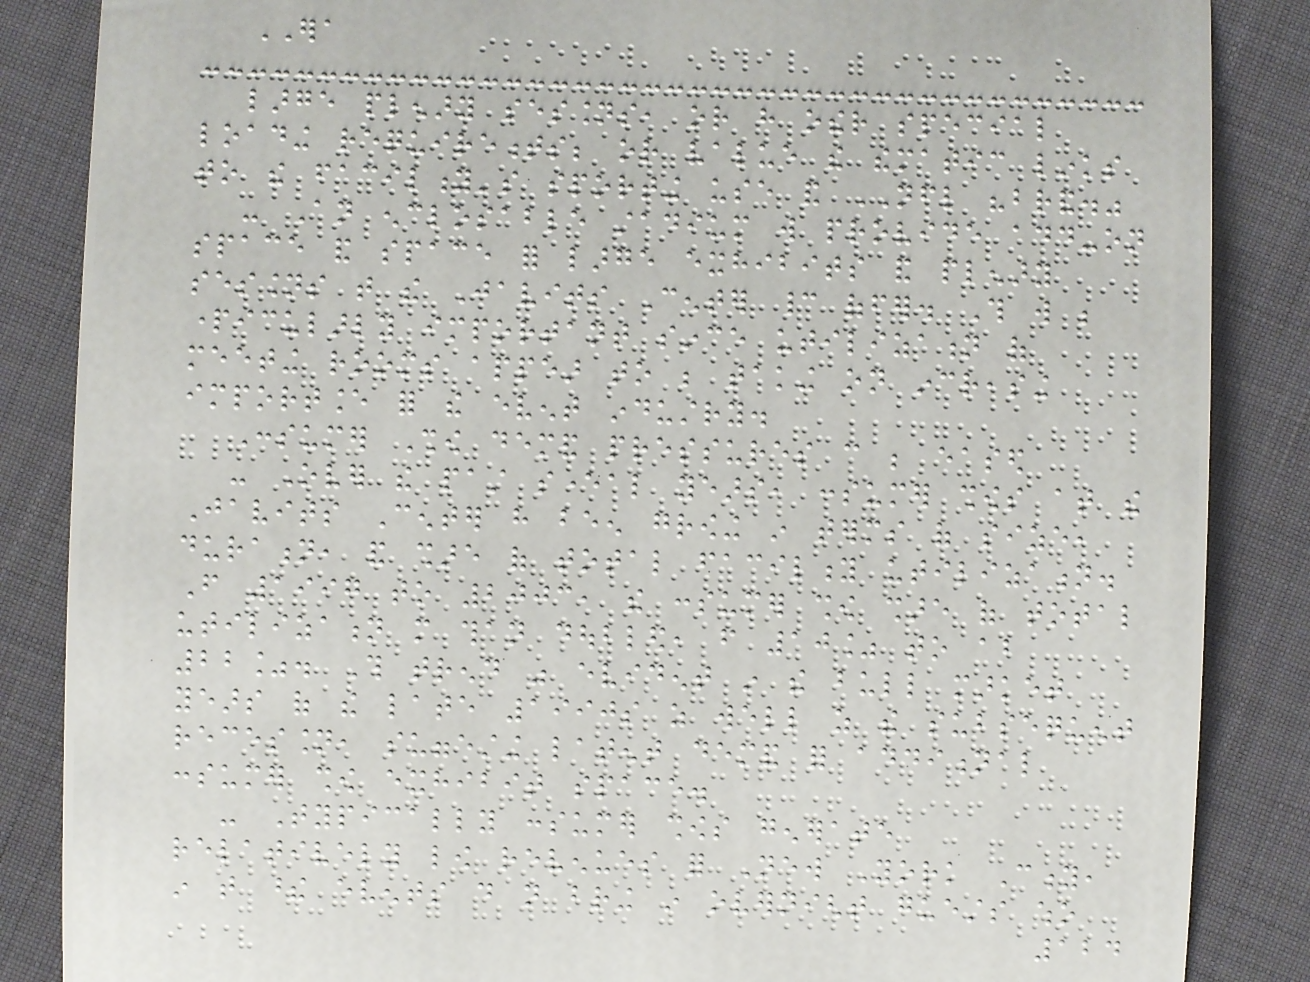ERA
large plenary sessions, or have other special
loading requirements; or value the thematic links
to the facility's sporting use and NFL "brand."
- An enclosable stadium will provide add-on
space and space for large exhibits and plenary
sessions that the Javits Center cannot offer. This will be
particularly important since utilization of
meeting rooms appear to be taking on increasing
importance for the event industry.
Consumer Show demand pressures can be eased
- Over the past several years, consumer shows at the
Javits Center have been growing in terms of size,
duration, and share of total facility utilization.
From 1997 to 2003, the consumer show share of total
utilization more than doubled, from 10% to about
22%. This trend was evident in the bull market
years of the late 1990s as well as the subsequent
recession, suggesting latent demand for additional
consumer show exhibit space.
- Typically consumer shows generate
relatively low revenues for New York City,
in that these events do not bring in overnight guests who
124
